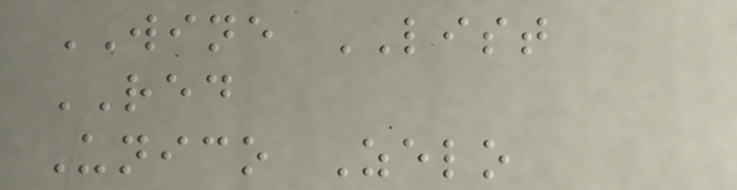WINE LIST
RED
Unico Zelo
